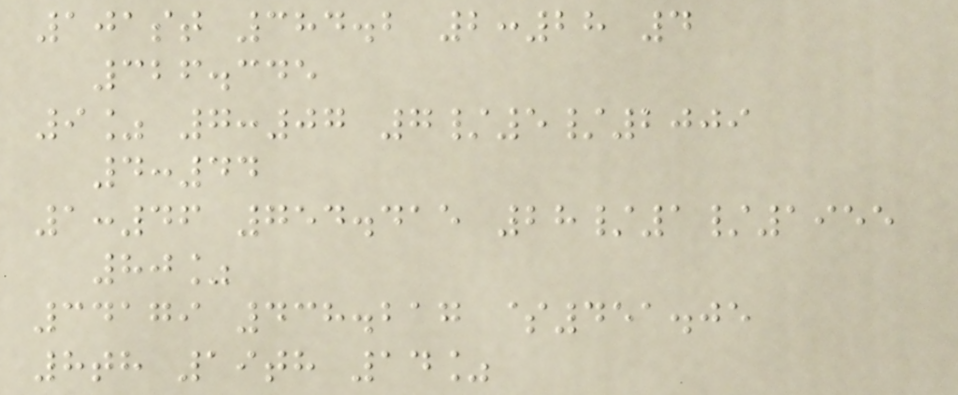101st 384.2 2:28 4
326.345
9% 7:07 7/5/2009
4:44
1:46 754.415 28/1/1955
80%
34179 438.217 $451.05
8th 19th 14%
